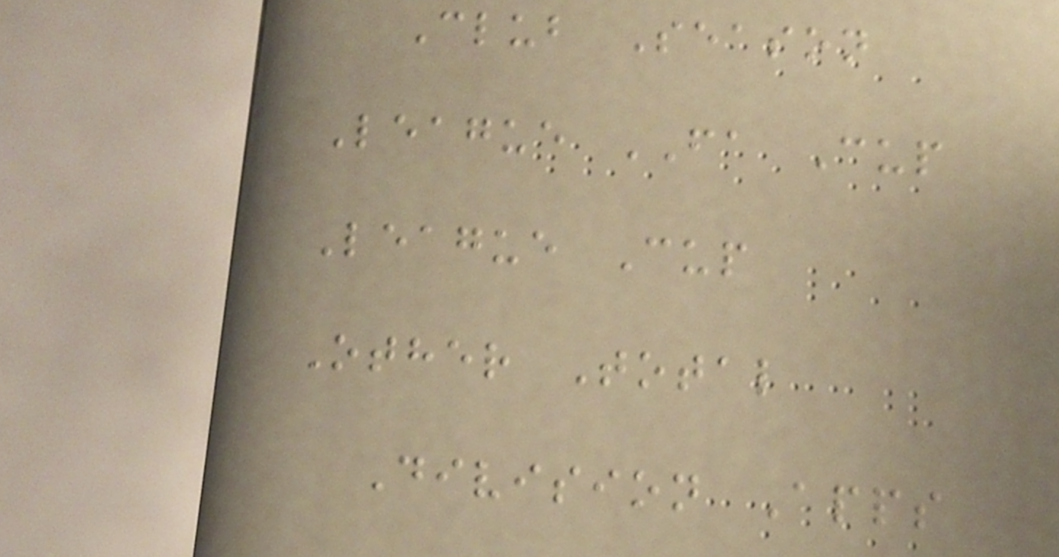Club Season
League FA Cup
League Cup
Other Total
Division Apps
